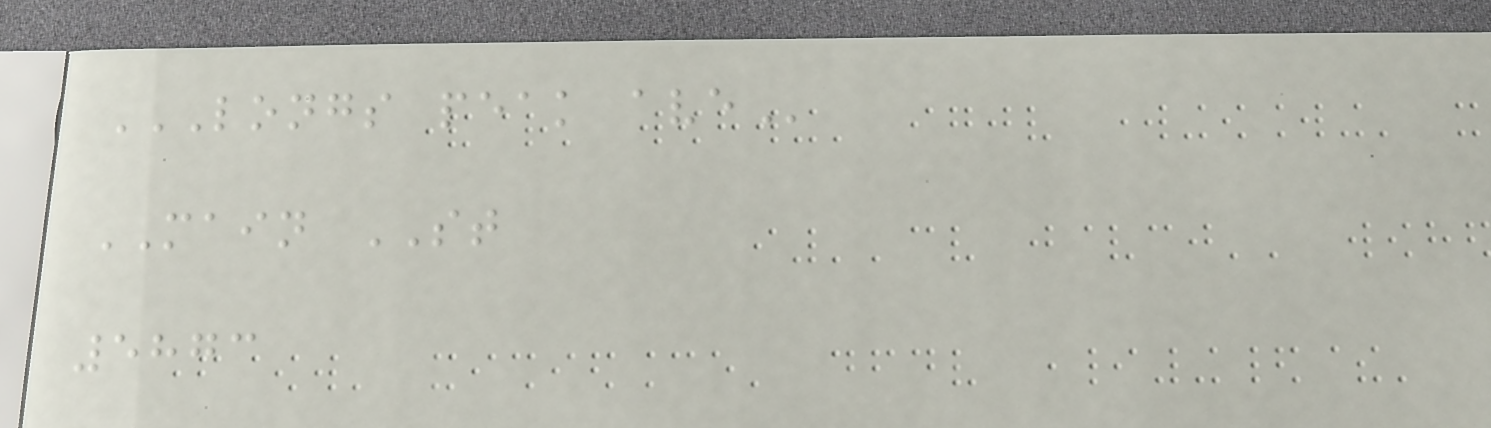LONGS PEAK AVE
MAIN ST
5873
